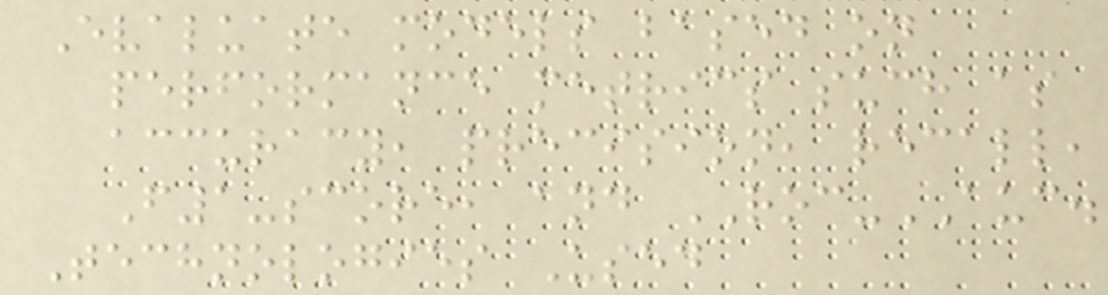Evaluate models based on
performance metrics such as
accuracy, precision, recall,
F1-score, and ROC-AUC.
Technologies Used
